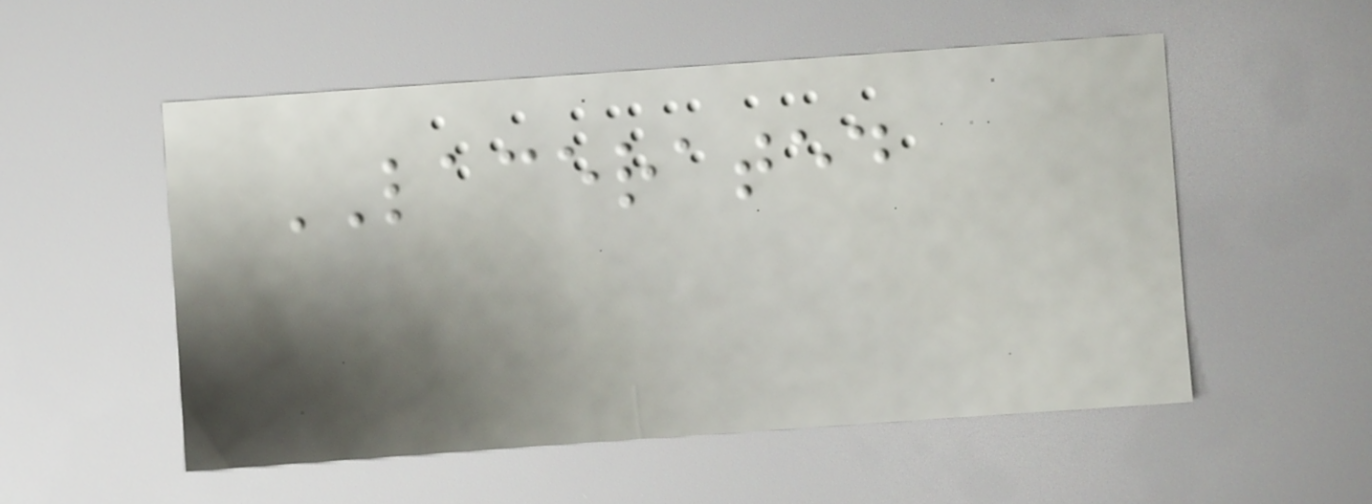LACERATED
